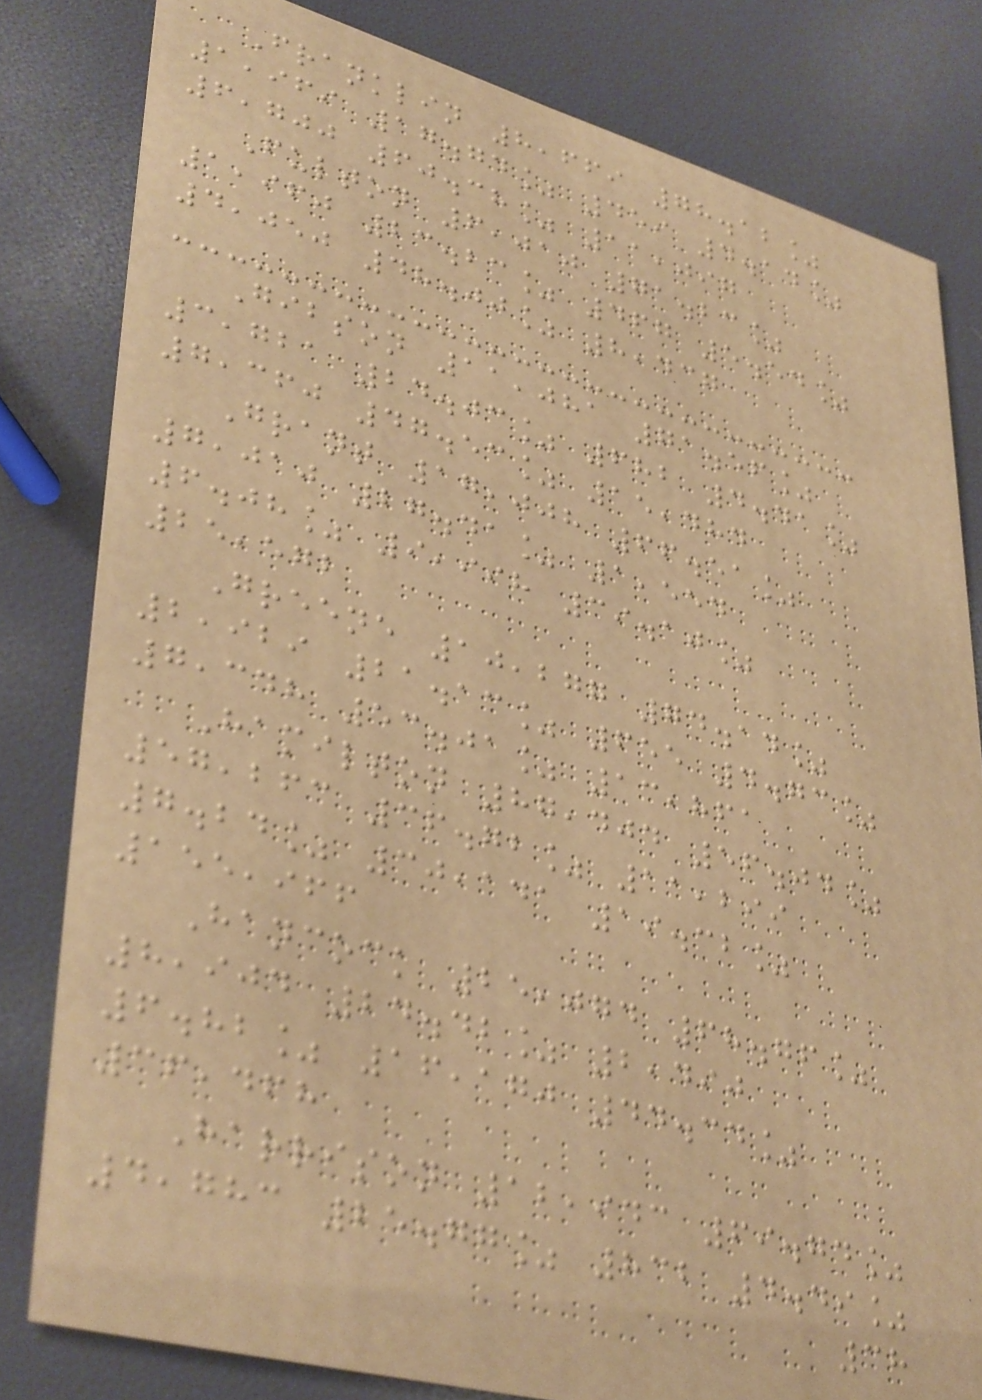Franklin 8,669 78.12%
1,969 17.74% 459 4.14%
6,700 60.38% 11,097
Fulton 6,010 71.23%
1,960 23.23% 467 5.54%
4,050 48.00% 8,437
Gibson 11,081 71.56%
3,721 24.03% 682 4.41%
7,360 47.53% 15,484
Grant 17,008 66.51%
7,010 27.41% 1,554
6.08% 9,998 39.10%
25,572
Greene 10,277 74.14%
2,929 21.13% 655 4.73%
7,348 53.01% 13,861
Hamilton 87,404 56.04%
57,263 36.72% 11,299
7.24% 30,141 19.32%
155,966
Hancock 25,074 68.76%
8,904 24.42% 2,490
6.82% 16,170 44.34%
36,468
Harrison 12,943 69.74%
4,783 25.77% 832 4.49%
38
